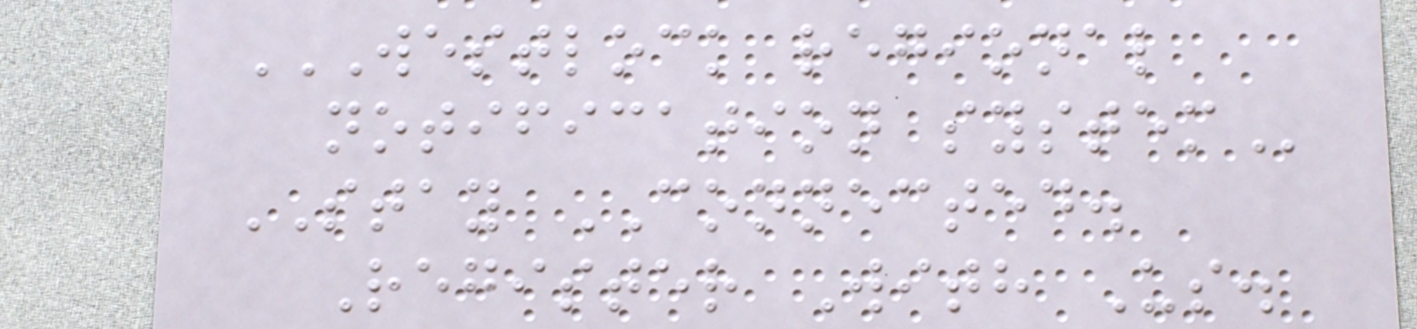WESTLOCK REGIONAL
NOTIFICATION SYSTEM
STAY CONNECTED.
Register With Us.
